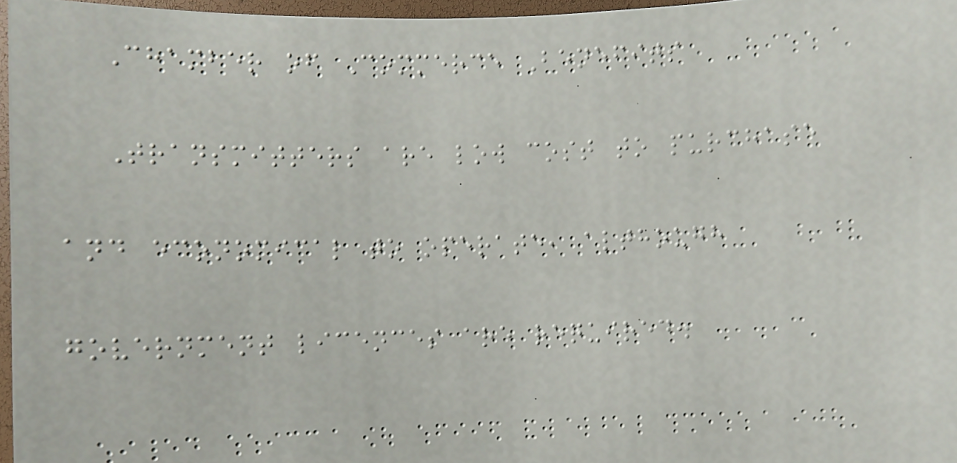Chamber of Commerce Benefits
Transmitters are low cost to purchase
and economical to operate, although
government licences are required.
